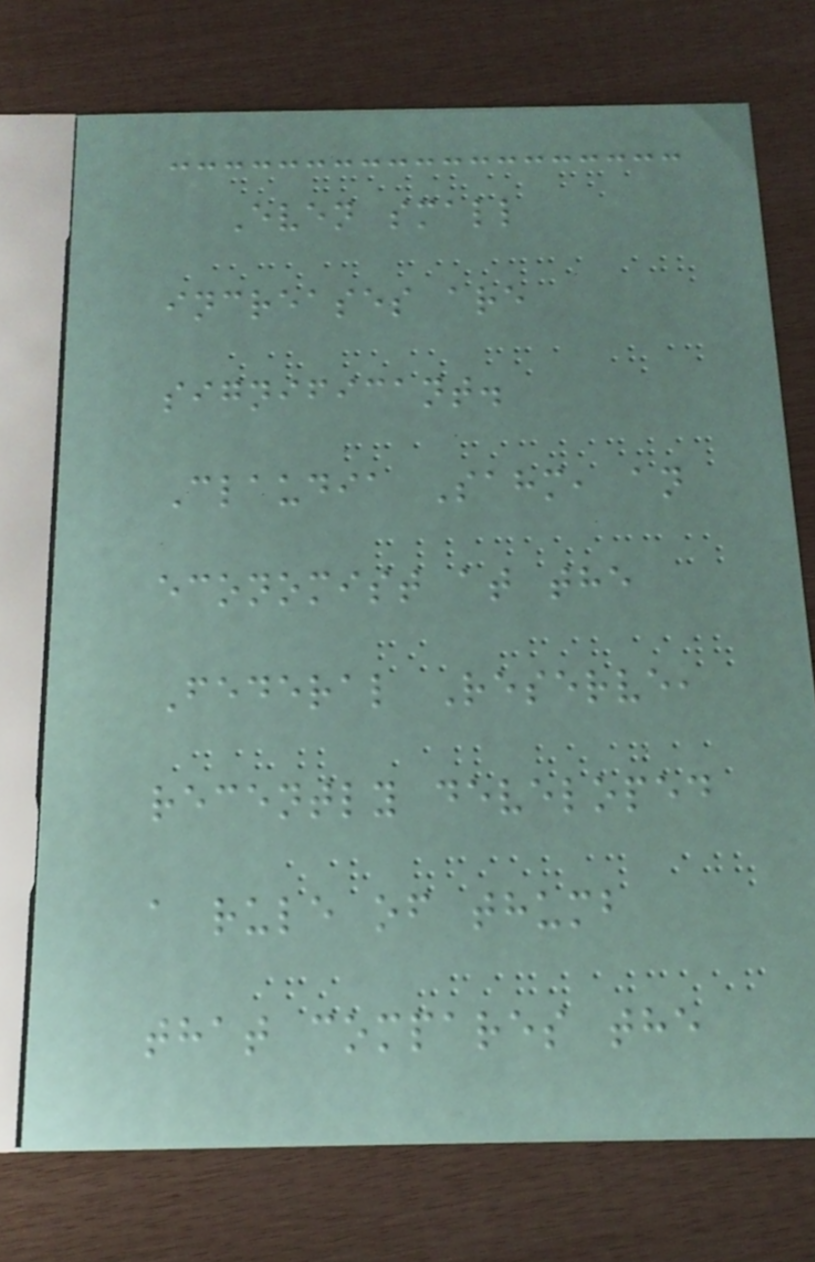Even small
increases are
significant.
Claudia Sahm, an
economist at the
Federal Reserve,
recently developed
a rule of thumb
that compares the
